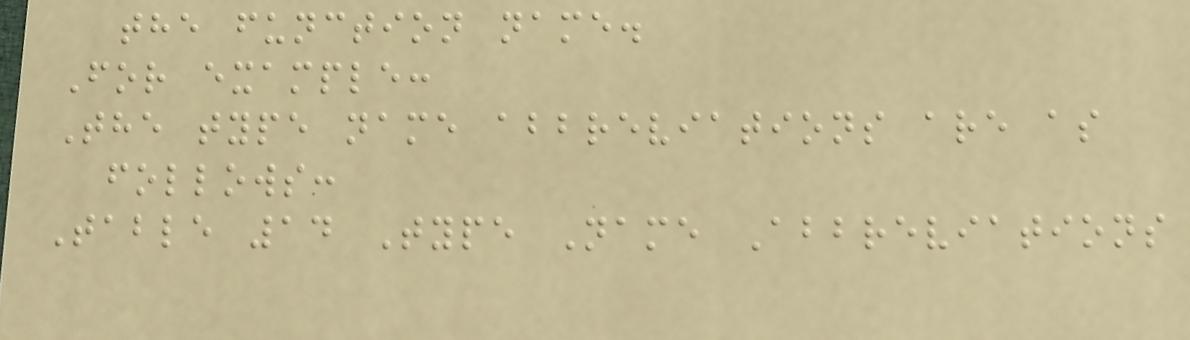the function name.
For example:
The type name abbreviations are as
follows:
Table 14 Type Name Abbreviations
